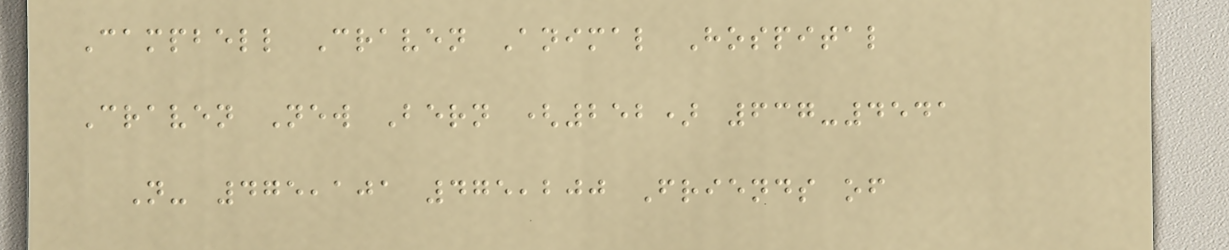Campbell Craven Animal Hospital
Craven New Bern (252) 637-4541
N- 475,101 475,200 Friends of
